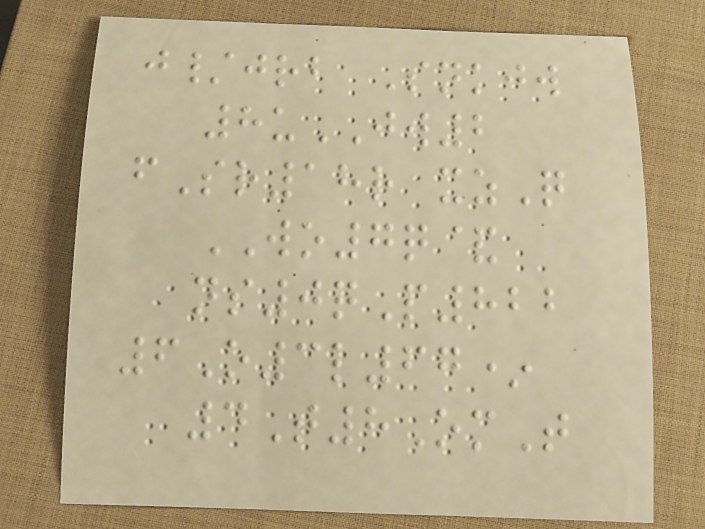j/jrb Snkjw
8uJW2
fSr18r xzQ
WO7q&
ns0qP822
6O3l67*
4T8OmT
